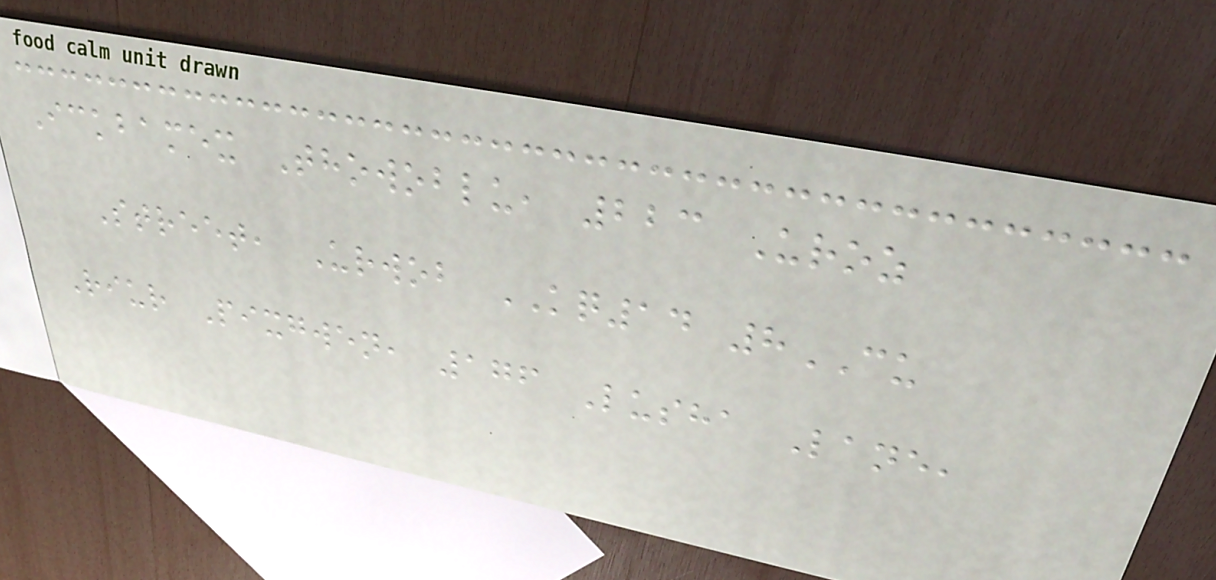Ickbamex Thowoblu, 223 Uroz
Street, Urwob KQ14 8CU
Riur Pixgwen, 176 Lusha Lane,
